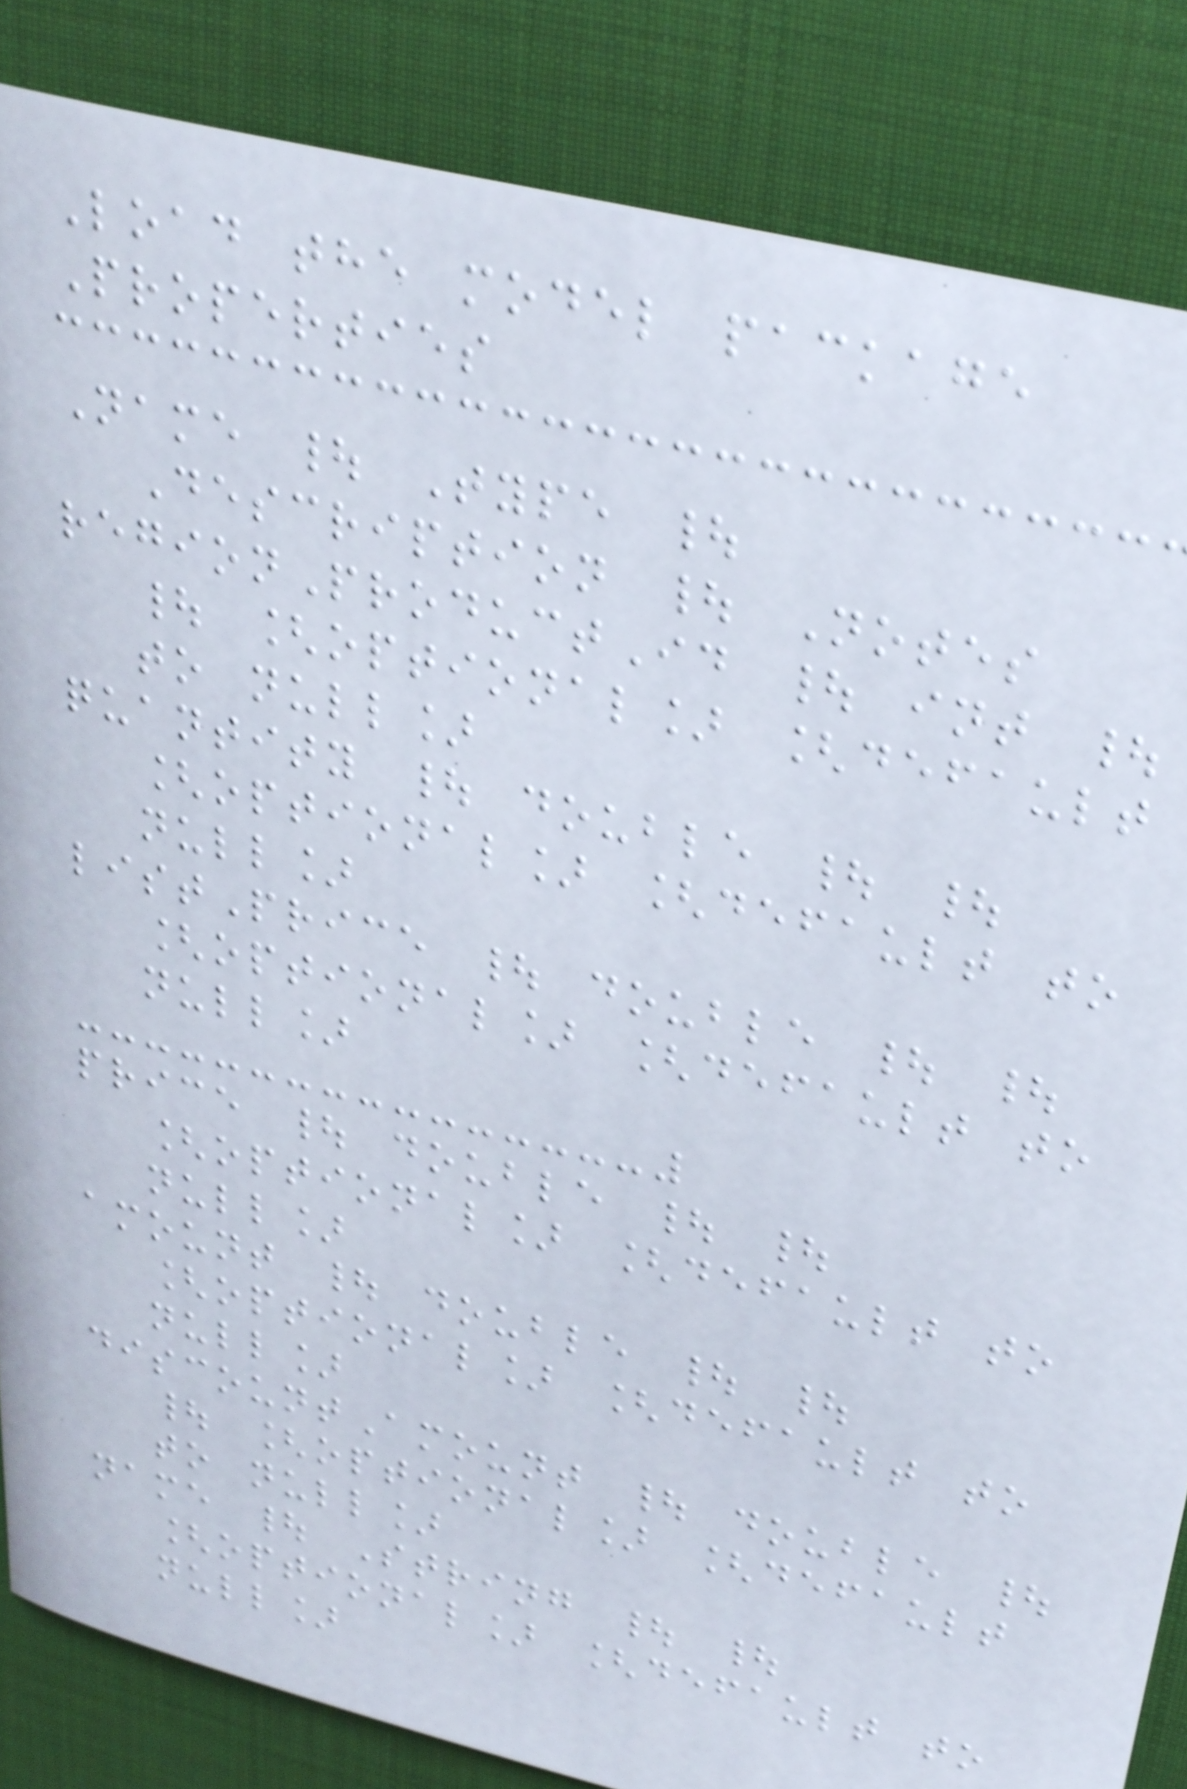Load the model package
Properties
Name | Type |
Description | Notes
regionProductId | int |
| [optional] [default
to null]
quantity | double | |
[optional] [default to
null]
listPrice | double | |
[optional] [default to
null]
price | double | |
[optional] [default to
null]
amount | double | |
[optional] [default to
null]
discountAmount | double |
| [optional] [default
to null]
name | String | |
[optional] [default to
null]
